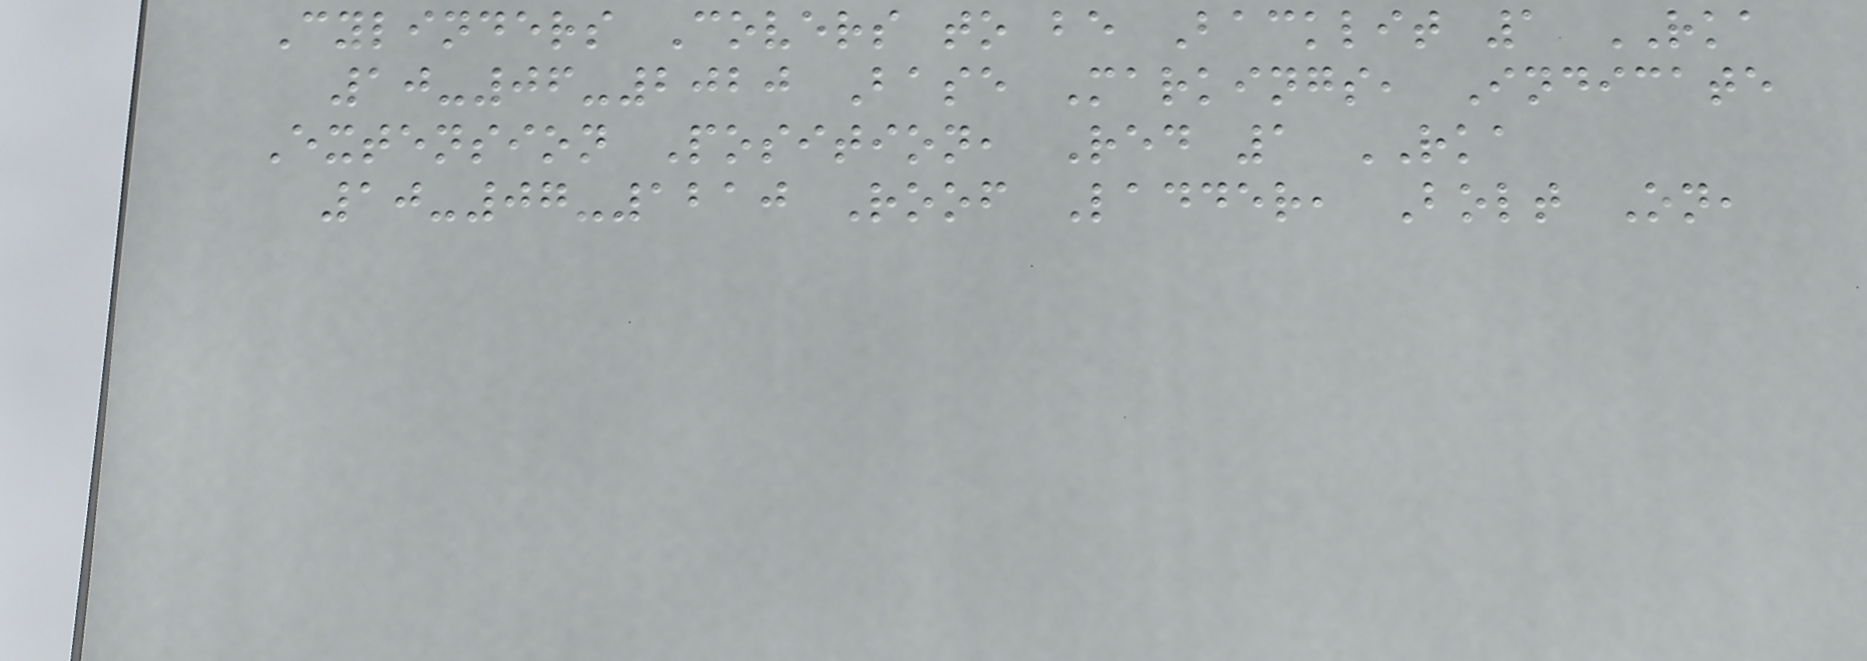Cylinders Covers to be Backlit 1 RKA
10-06-2020 Base Markings, Indicate
Extension Position, Red 1 RKA
10-07-1210 Roof Ladder, Bolt On,
